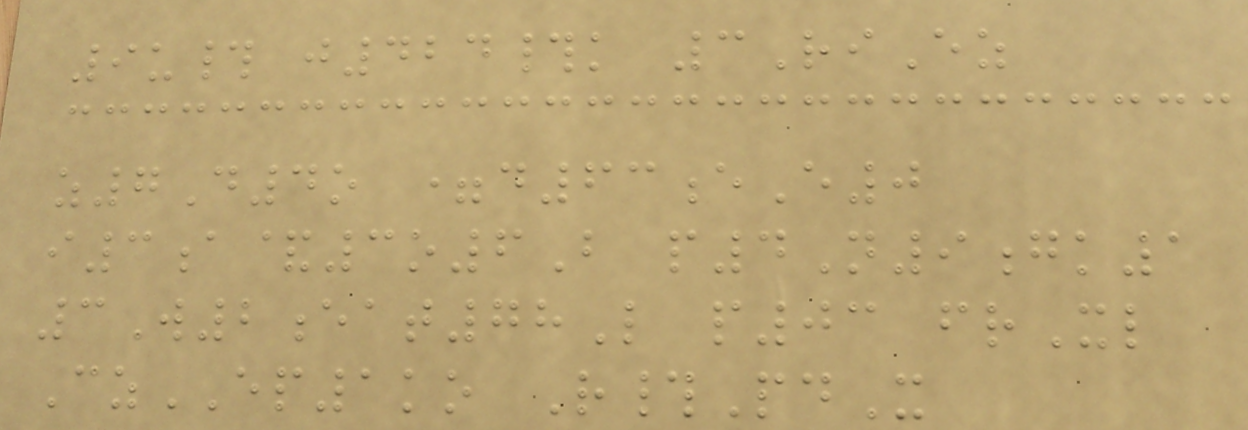9u# j424#k 3RiEz
z7D4o =d63eE0
i3a&3o6B p4N9gk1
3W2eat78L p03 frXl
CzEP1ko R#PdX
